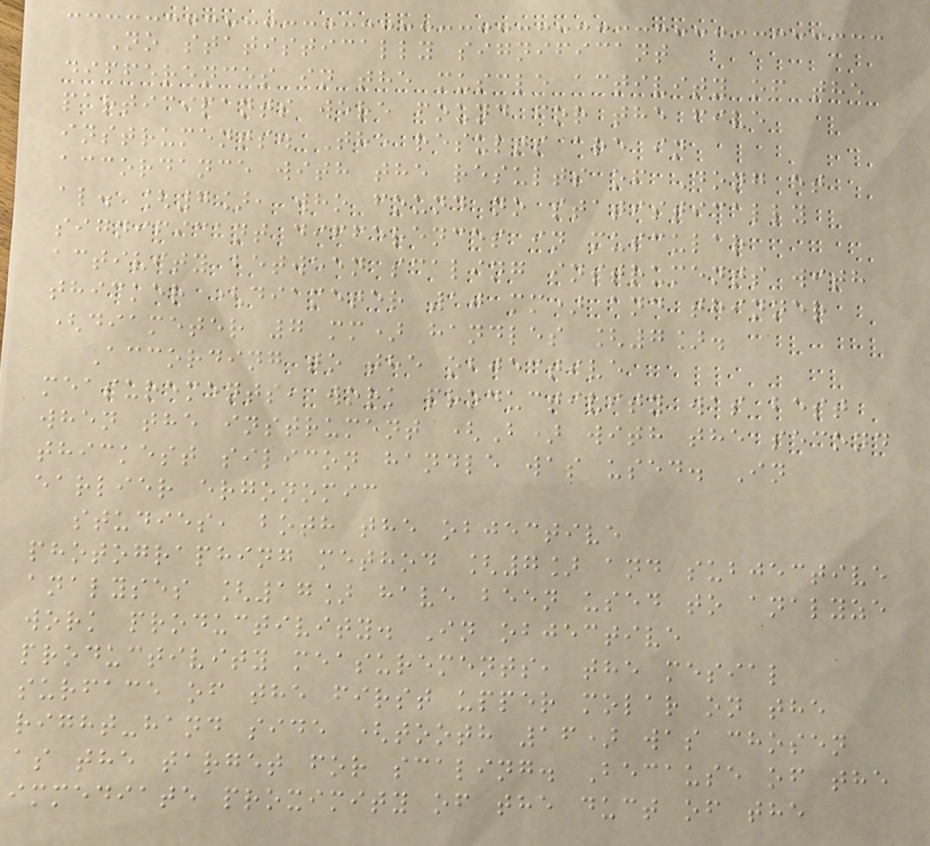No statistically significant
differences in the muscle activity of the
participants were found for the five
instruments. The results are in
accordance with the results of Dong et
al. [7], who found no statistically
significant differences in muscular
activity between scaling instruments with
thicker (diameter 10 mm) and thinner
(diameter 7 mm) handles [7].
According to the objective
measurements, work productivity was best
when the instrument (B) with the second
thickest silicon handle was used. In
earlier ergonomic
studies, both the objective
photographing method [7] and subjective
analyses [17] have been used to analyze
work productivity. In objective
productivity measurements, the mesial
surface of the first upper molar on the
right-hand side (tooth 16) was chosen
as the target for scaling. Because of the
immediate proximity of the duct of the
